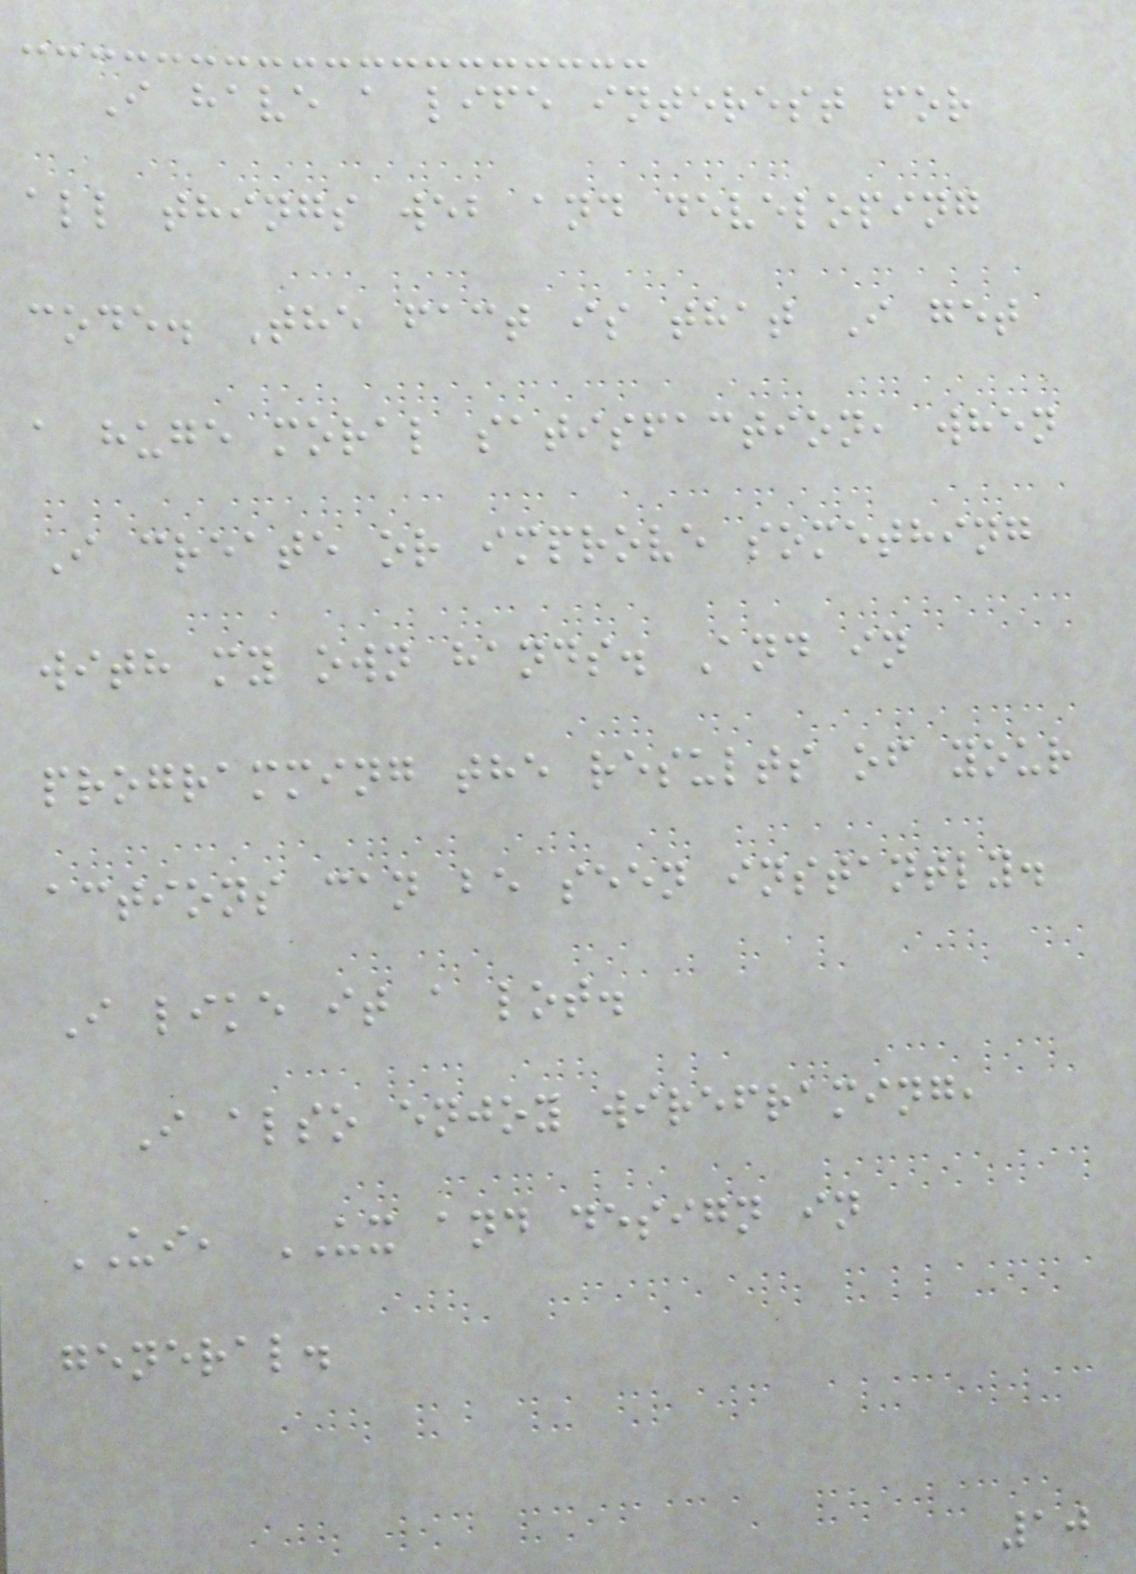I have a life interest for
all things web and developing
code. The fact is that I get
a huge moral satisfaction, when
I create or improve something
with my own hands. And in
programming the results of your
actions can be seen instantly.
I like it a lot.
I also enjoy wireframing,
UI, UX and design in
general.
10
